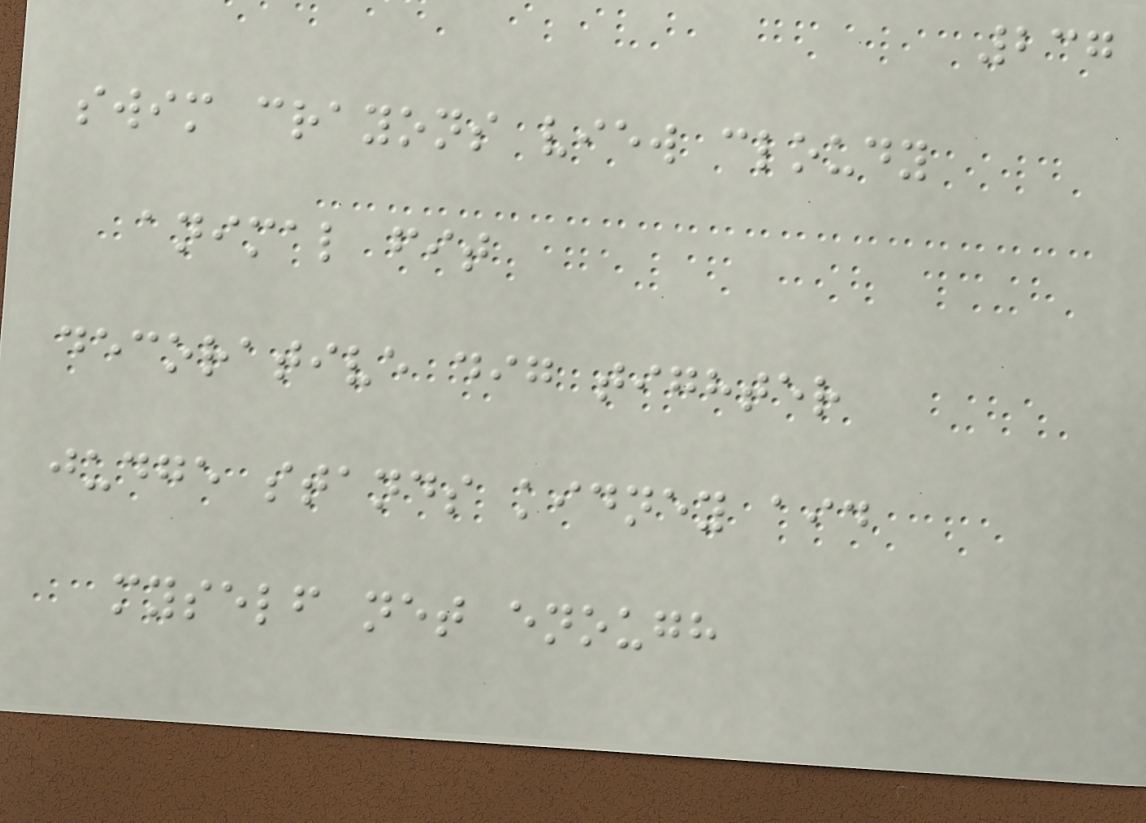237
swim crayons view cloudy
animal fit
decorative dig tighter
judge stands kidney aid
myself net enough
